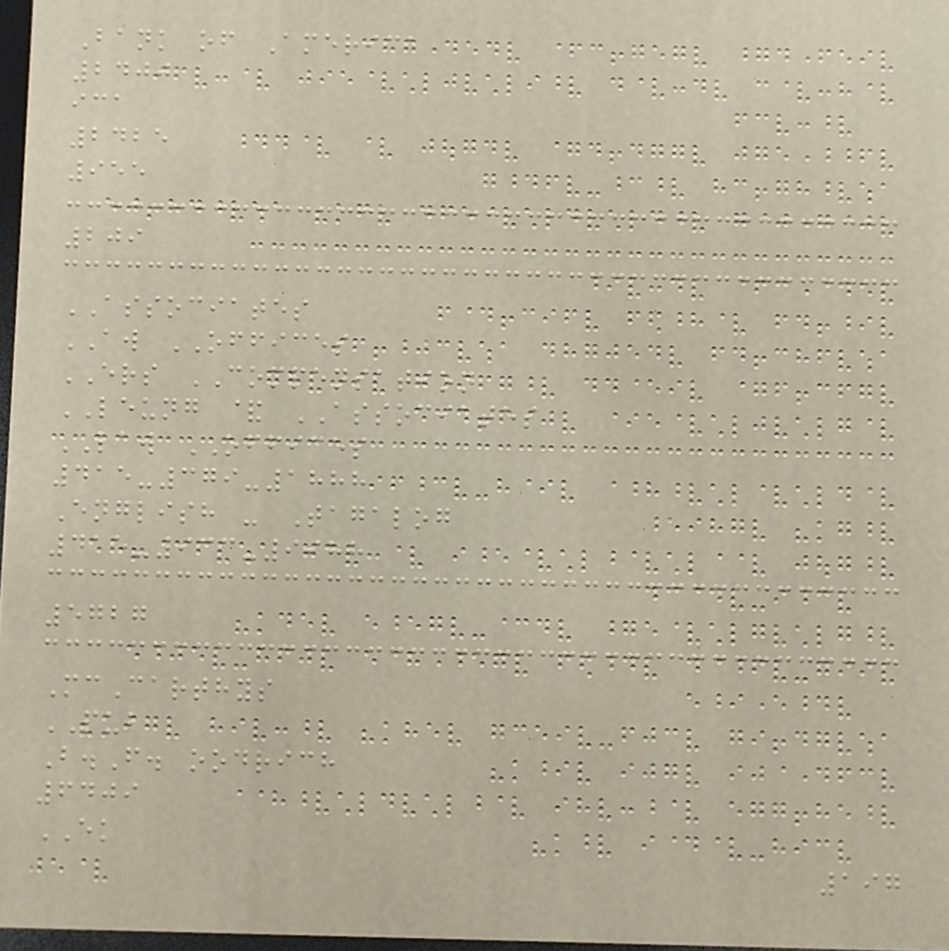Bank of America
2400
ica
2425
955
209
ASSOCIATES
AW OFFICES
ERS COMPENSATION
LEUNG & ASSOCIATES
LAW OFFICES
415-379-1888
English - Tagalog
415-933-9988
5727
McCarthys
PUB
B.F. oodrich
6409
EK
197
